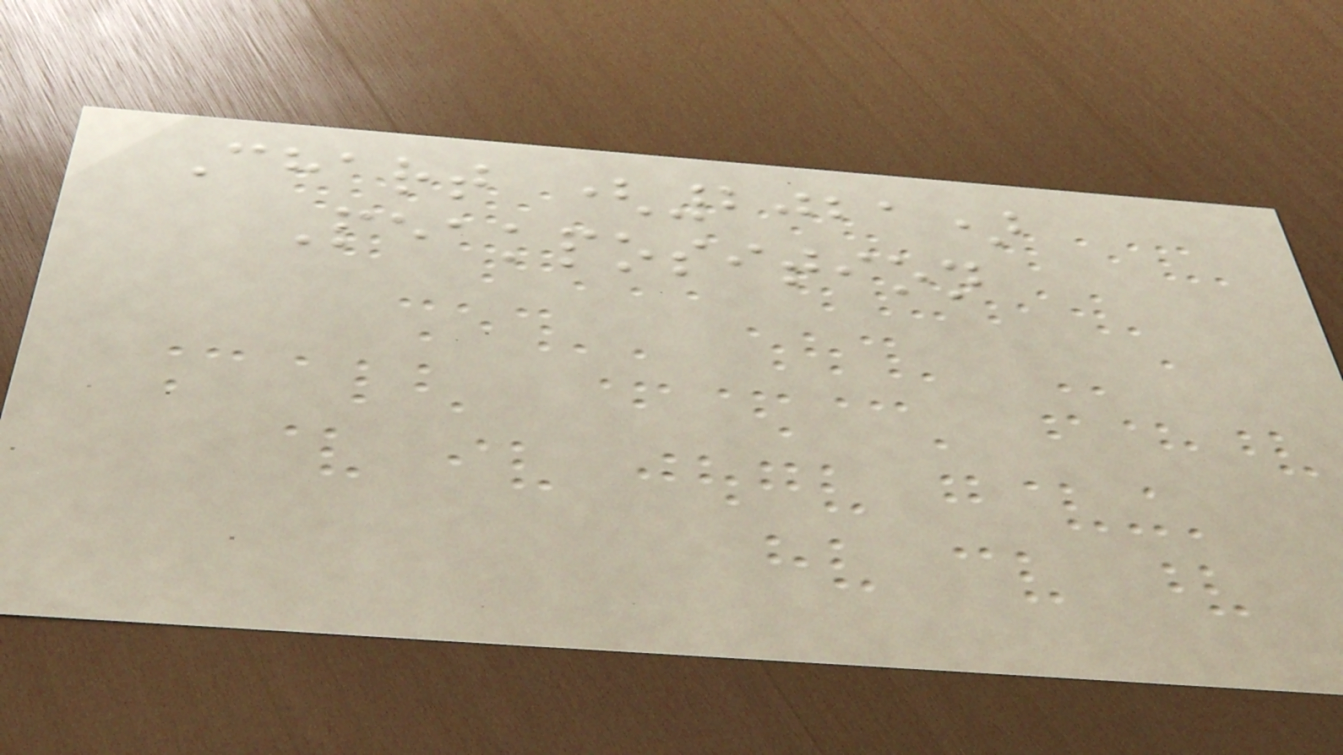Chart (2021)
Peakposition
